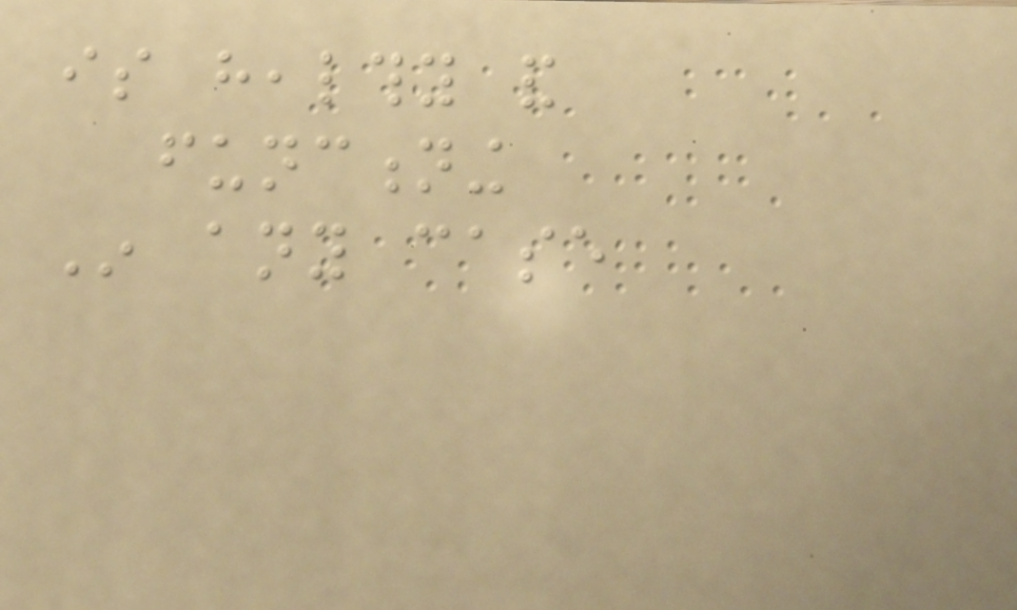is healthy and
functioning
In any case
